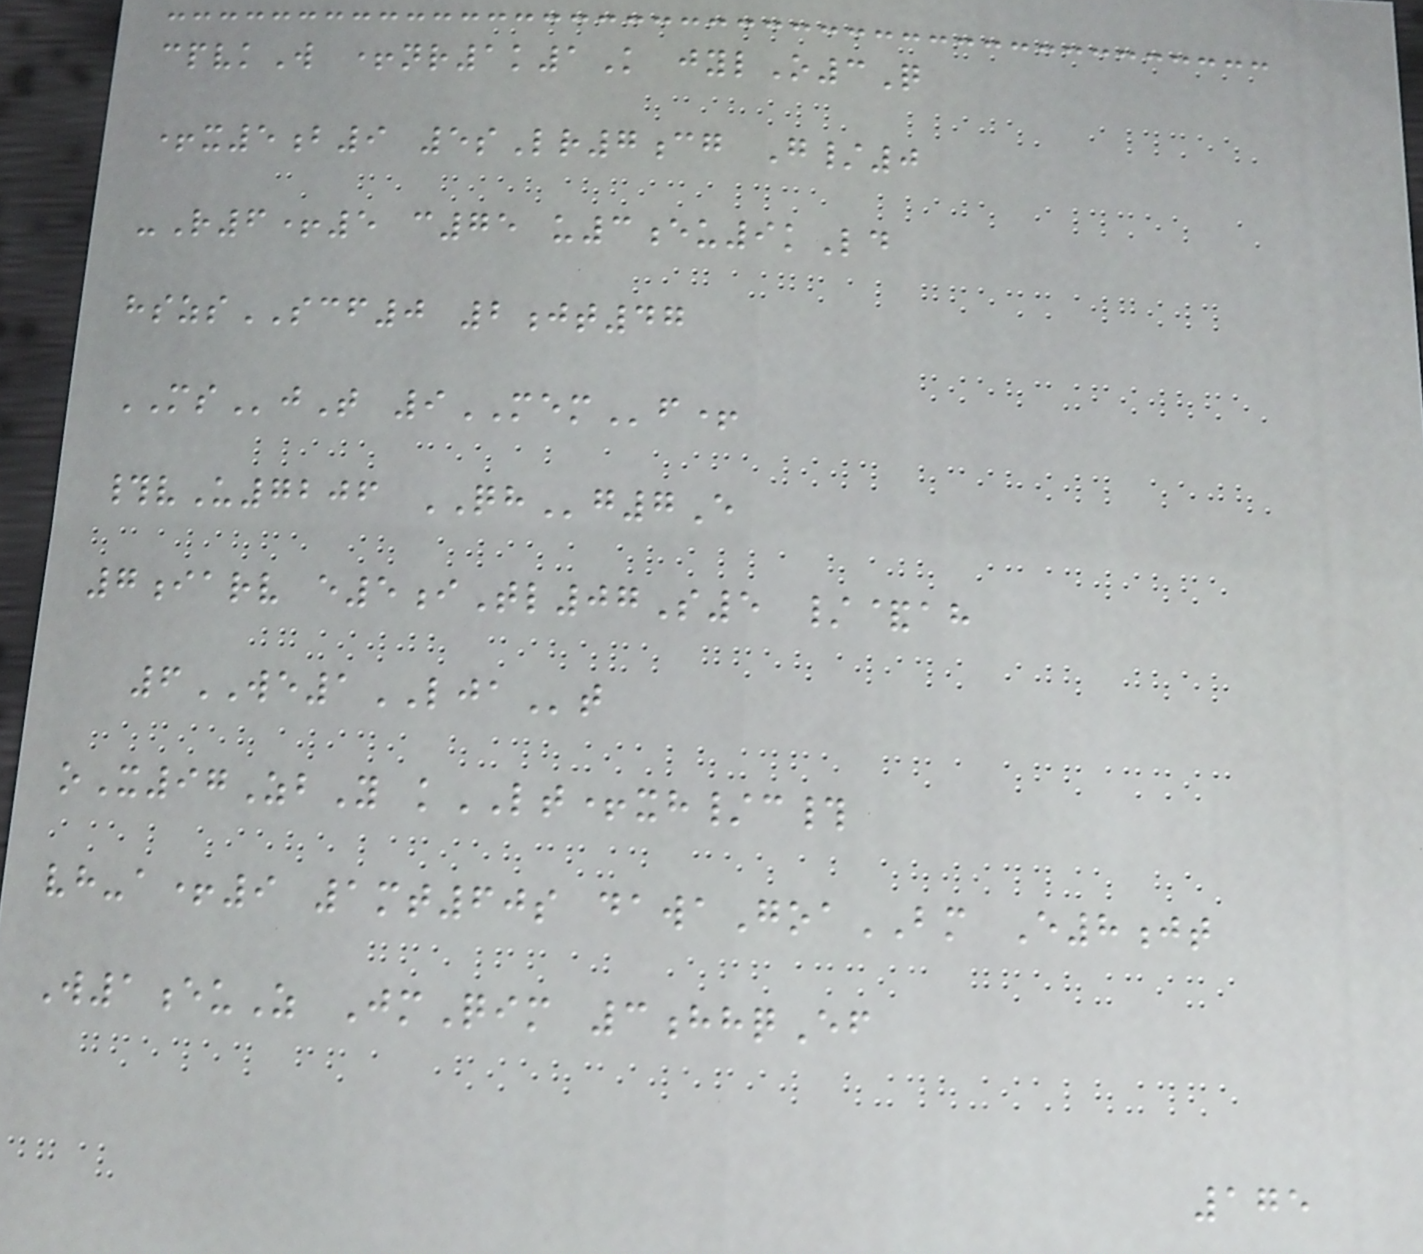cpvkW +nr1k1K jylO3Q
+x5b9 5sLr7cg G/0
-R6+5 c75 u3eu9kLd
hszsSCF0 2jt47
MSjT 9MEMf+
#vU7206 QHg7E
7iarv e5iTl07S5 /&ah
6WE1LJAt
oX97ZbY kLT+xh/c#
vh-a+9 1mt60s dawaGoaBM E8jt
W1euZ JmQim 3hhqEf
175
